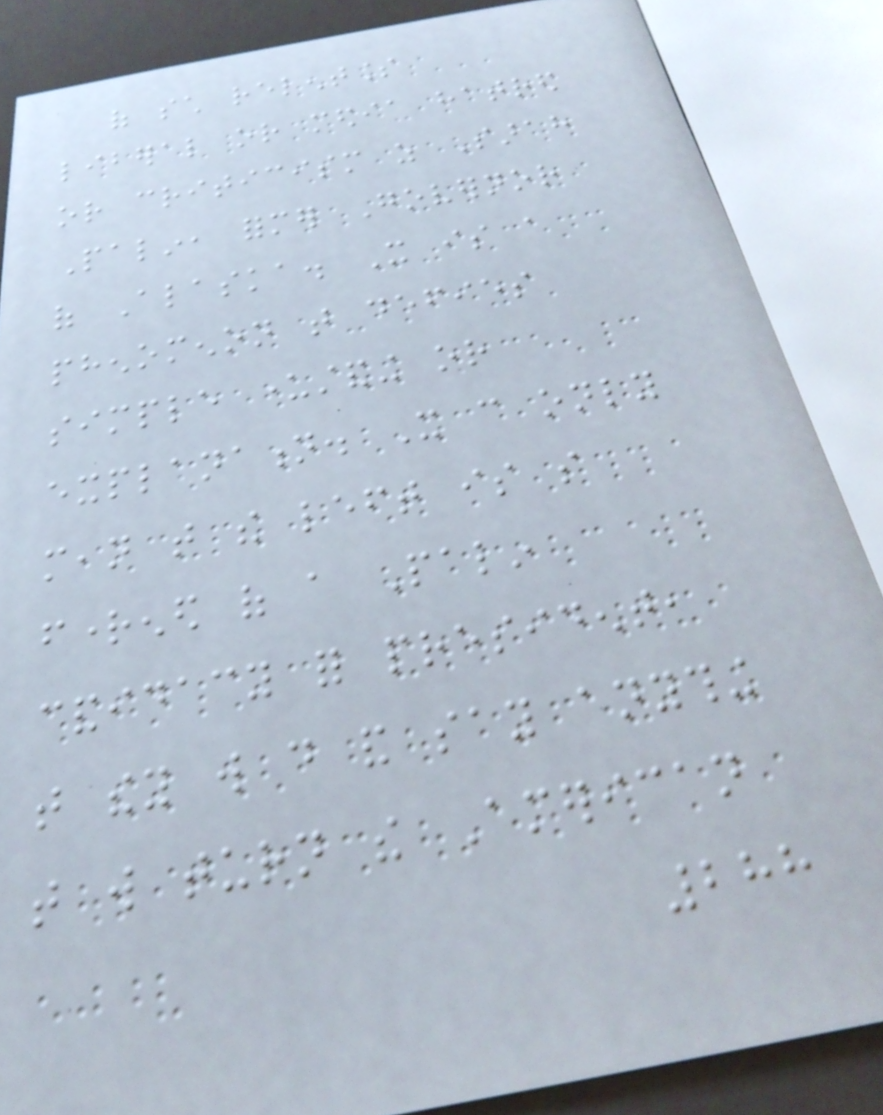of such relentless
liberal or media hatred
or criticism as Sarah
Palin, former Governor
of Alaska. It is a
phenomenon that defies
simple understanding or
explanation. It can only
mean that the left is so
frightened of a Palin
candidacy for president,
that they will do and say anything
that will turn the American
288
